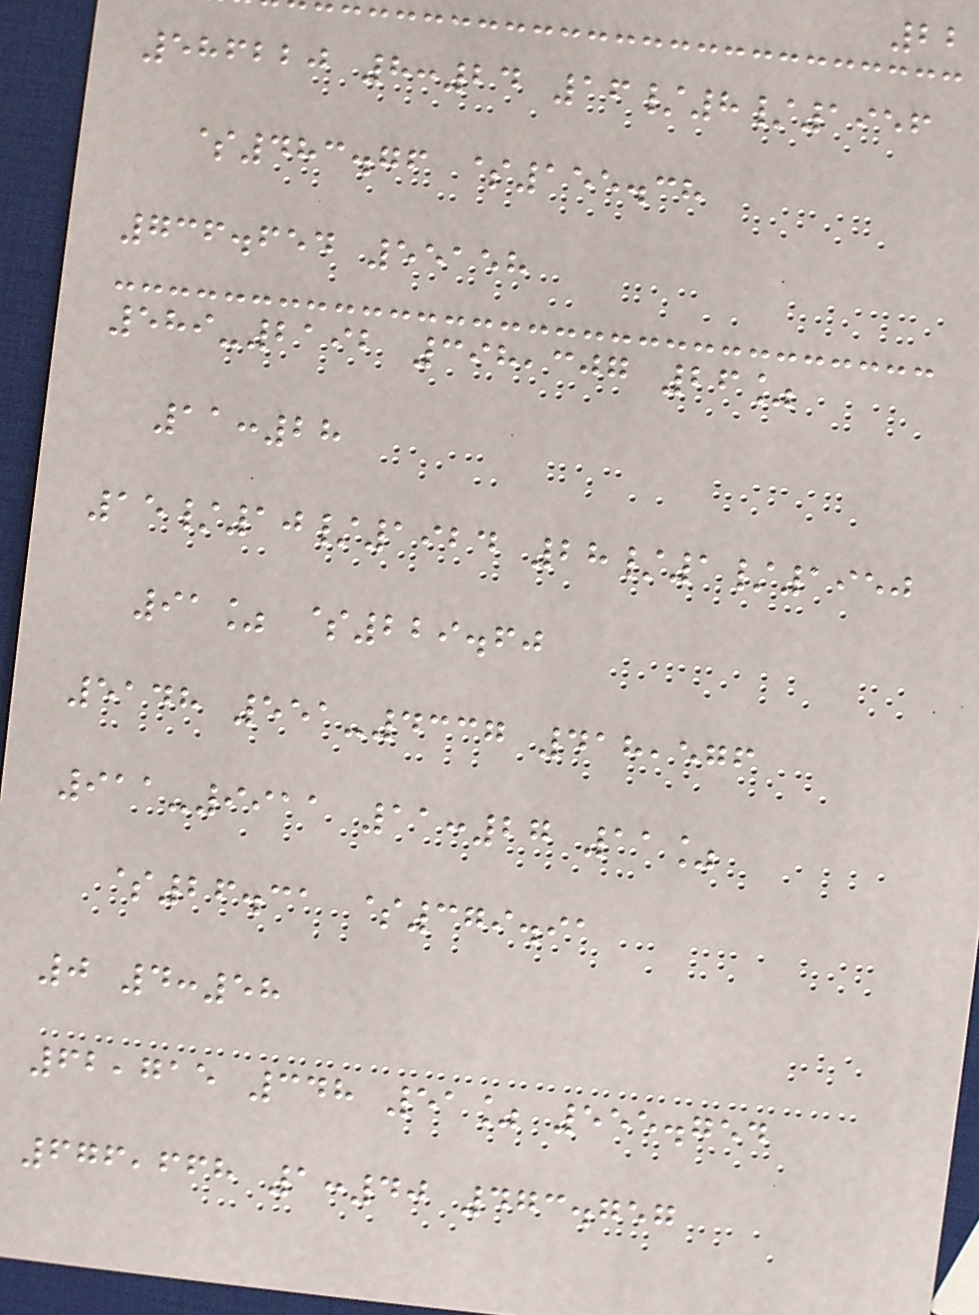22
586220 8:24 16/8/1956
$483.76 $155.38
736.654 55158
589-2192 398,307 26%
11:28
15/10/1924 28/1/1950
91% $229.60
5148 551-4337 418,576
911-9911 11:27 11%
$26.31 $379.91
0 4:58
62,715 348 51% 555.754
676,668 1:40 473.757
